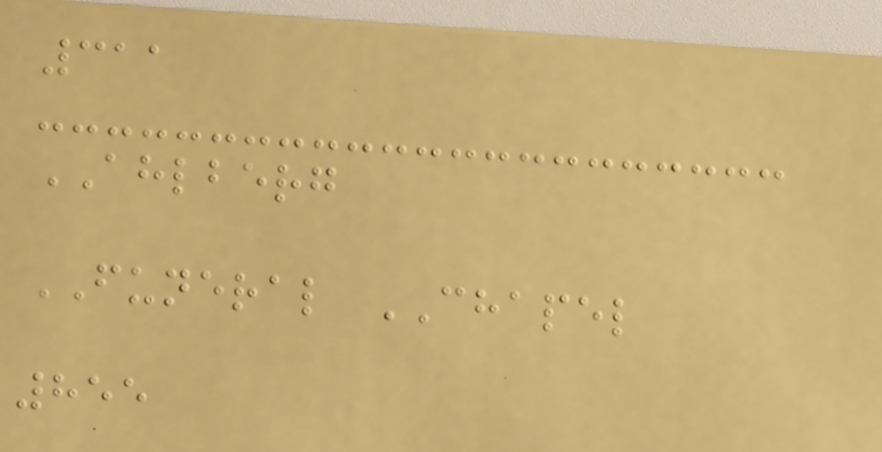311
AHLBERG
FUNERAL CHAPEL
855
